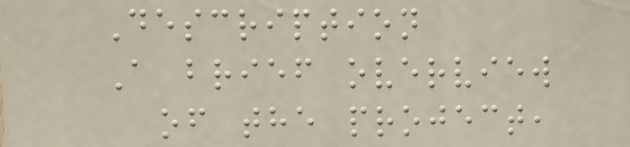Description
A brief overview
of the project,
